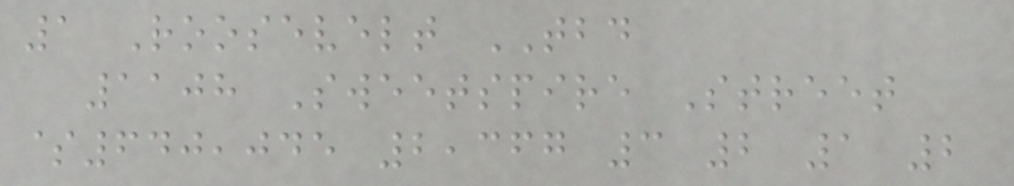1 Roosevelt TBD
1108 Sweetspire Street
$640,045 2,367 3 2 1 2
